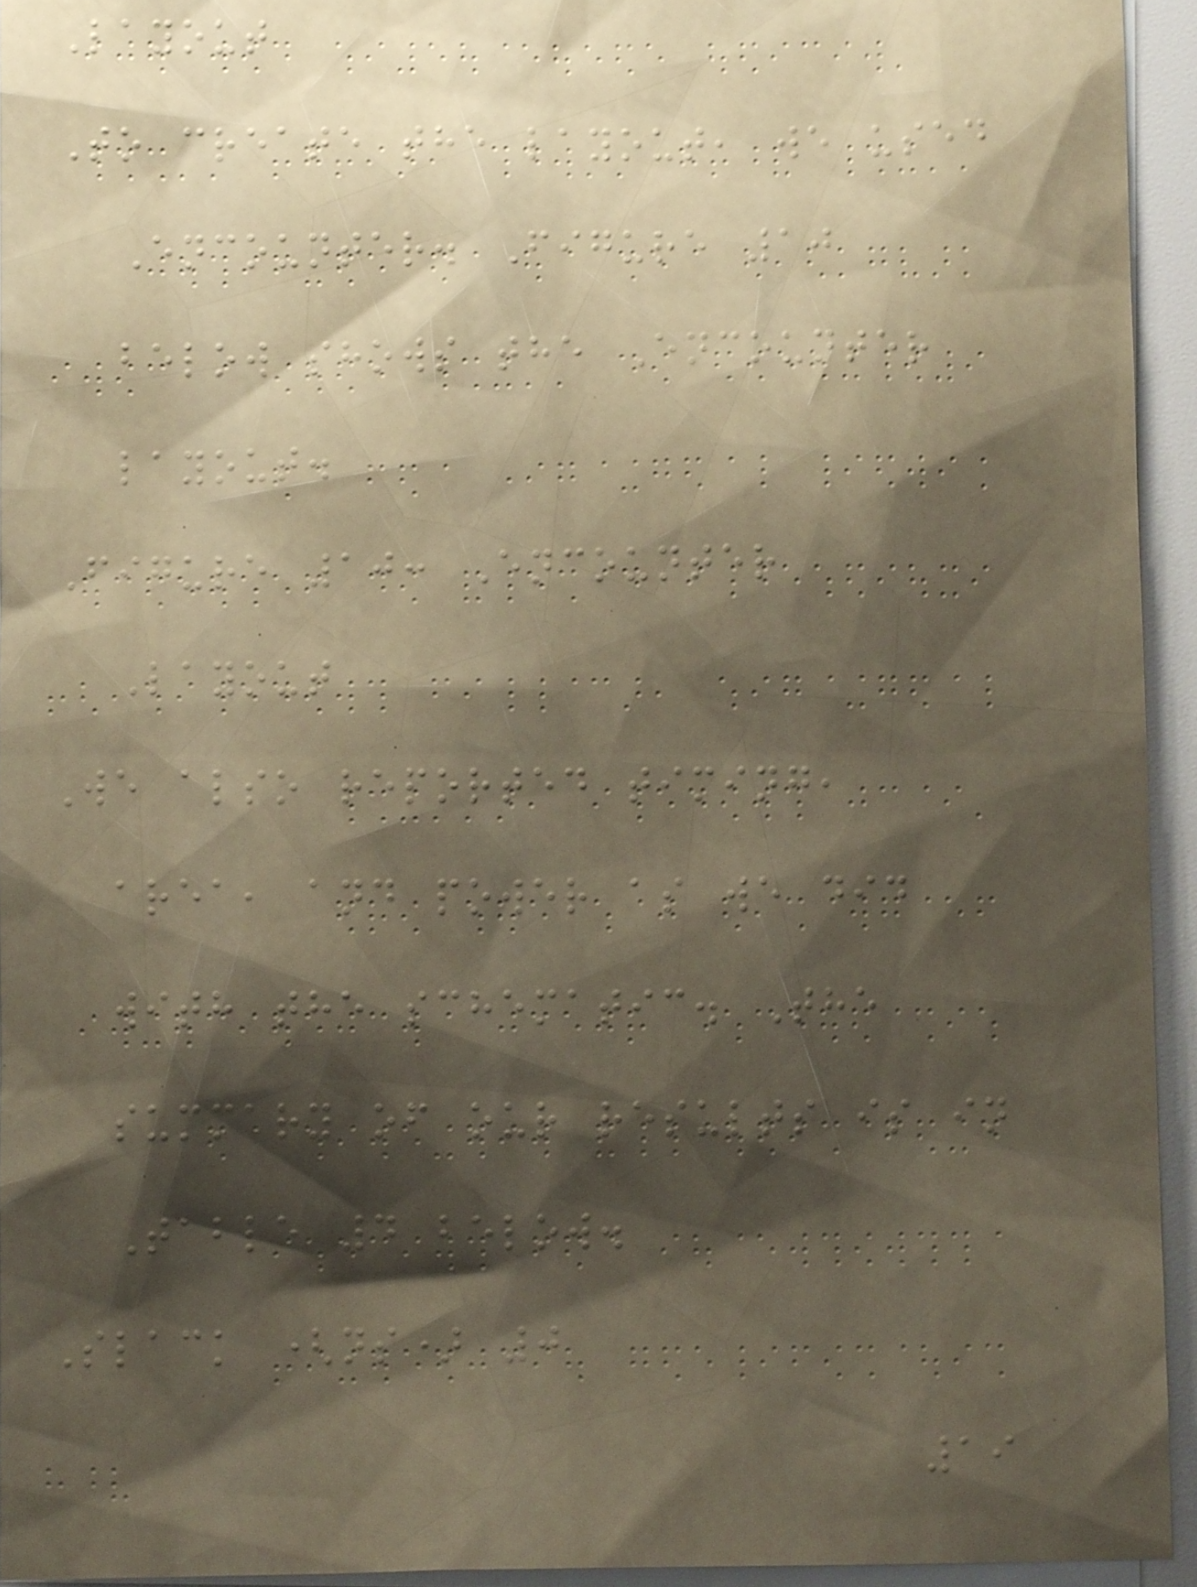Layout
To create the layout, we used
Encounter. Figure 10
below shows the Encounter
layout.
Figure 10: Encounter
Layout
We also reported timing,
area, and power as we did
with the schematic. The
summary of our results is in
Table 4 below.
Slack (ns) 0
19
